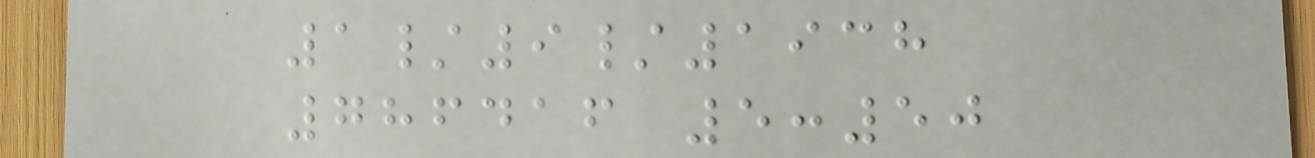1/9/1938
786416 5:50
